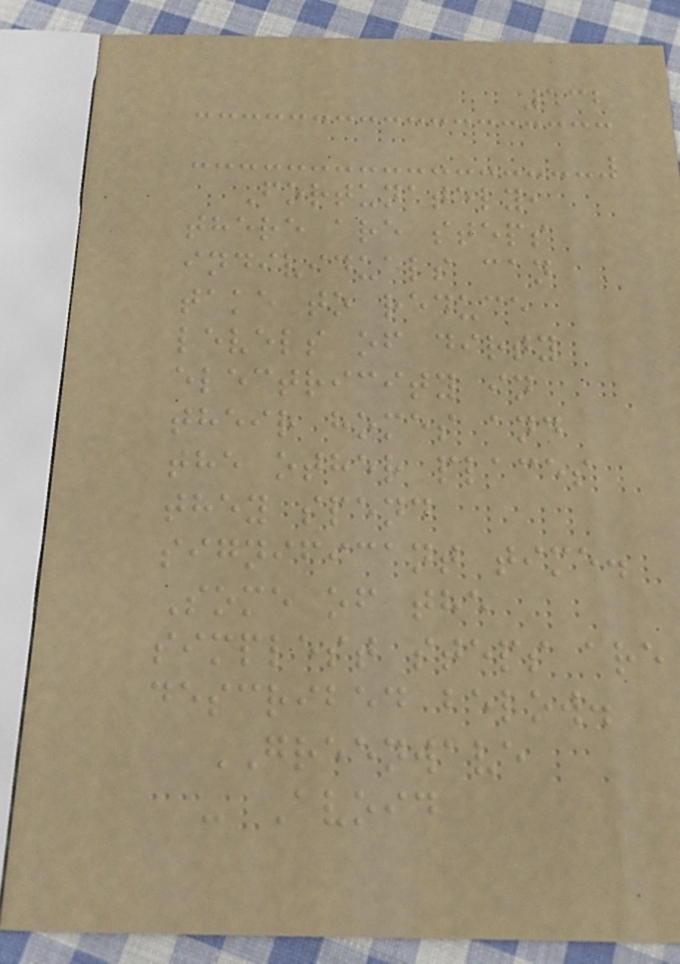132
Fortunately,
there are steps
individuals can
take to reduce
levels of dirty
electricity in
their homes and
the other places
they spend
significant time.
Some of the
simplest steps are
described below.
GREENWAVE
- Avoid
